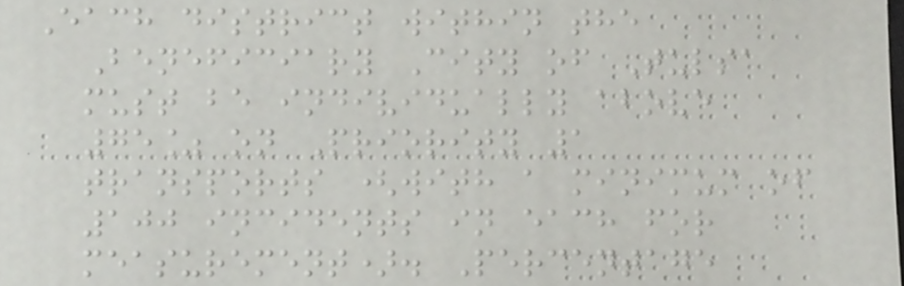Each district within the
Beneficiary City of Tulsa
must be individually above
75% on Priority 1
transports (with a minimum of
100 incidents in each for
measurement). Percentage
